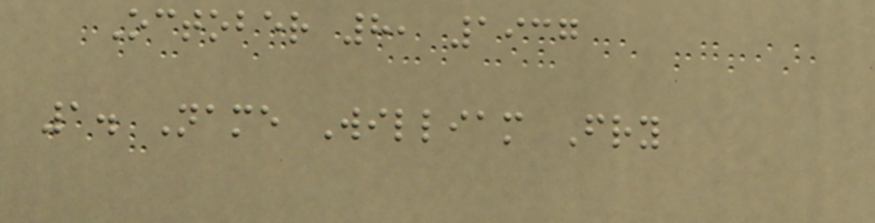October 8, 1937
1. Name William Fry
